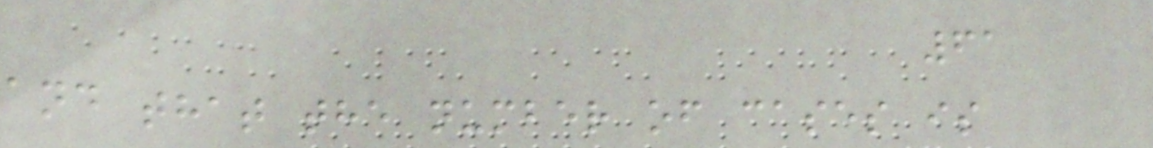61
and that the number of cases is
